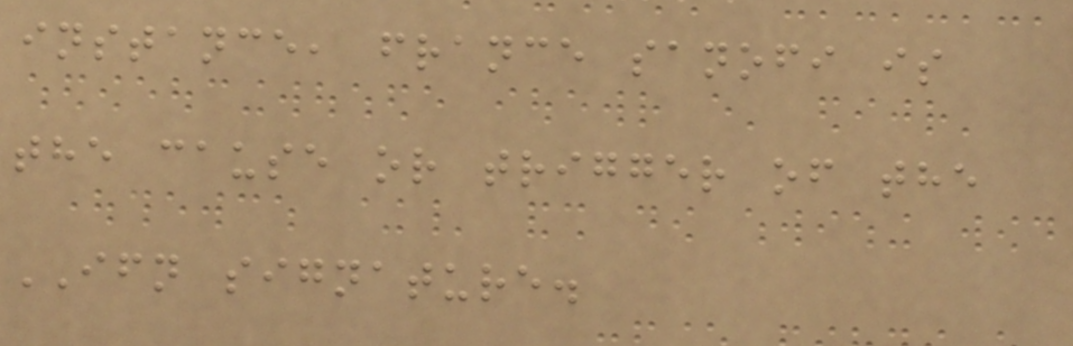instance, france sanofi is
the cause or trigger of the
IFN signature.
